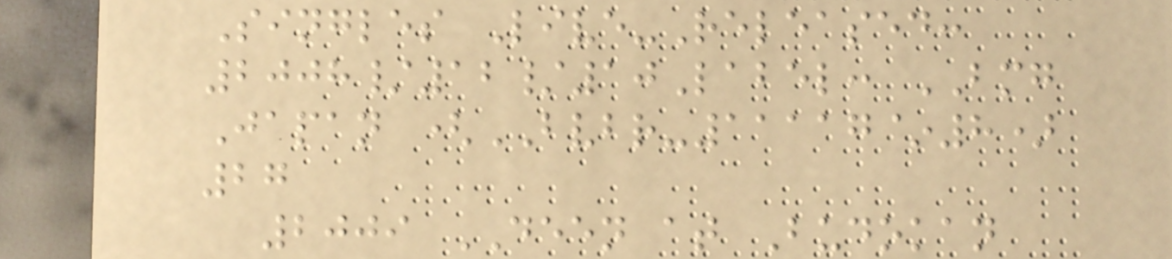Singles Live-Released:
2008/12/10Label: BMG
Japan (BVBR-11117~8)
27
2009 DEEN at Budokan
